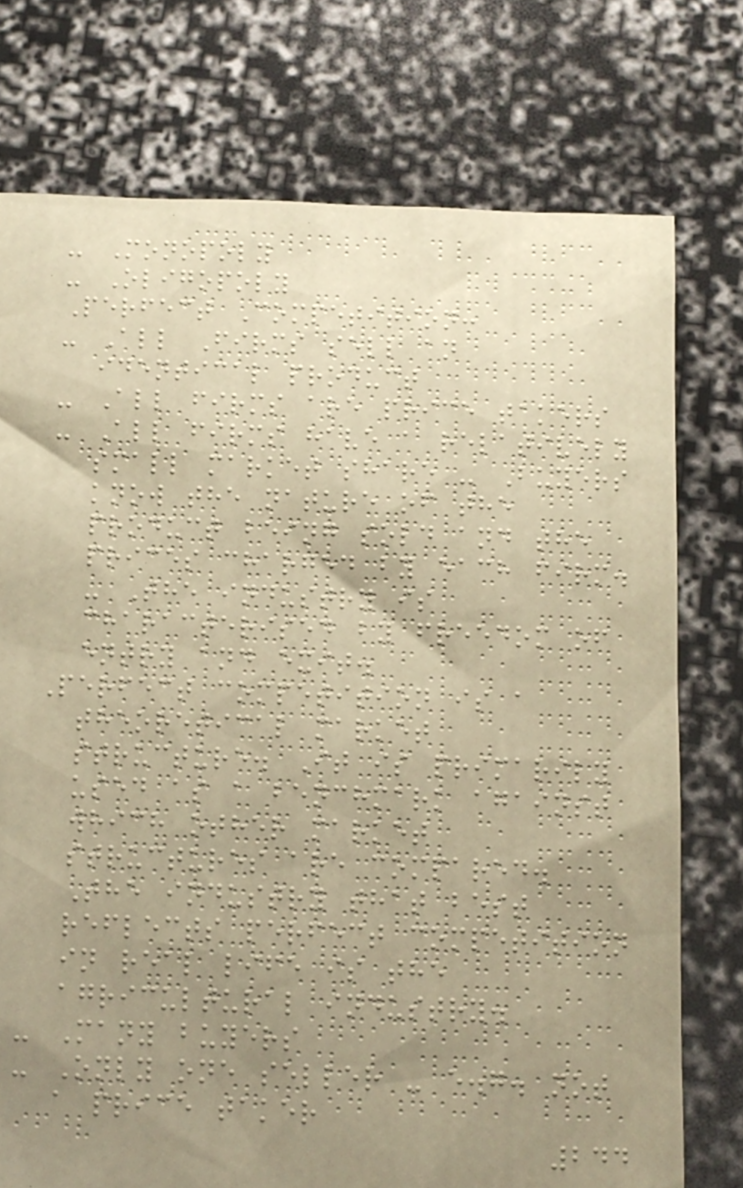- Monopoly
- Oligopoly
Perfect Competition:
- All Firms sell an
identical product
- All firms are price takers
- All firms have a relatively
small market share - Buyers
know the nature of the
product being sold and the
prices charged by each firm.
- The industry is
characterised by freedom of
entry and exit.
Perfect competition is a
theoretical market
structure. It is primarily
used as a benchmark against
which other market
structures are compared.
The industry that best
reflects perfect competition
in real life is the
agricultural industry.
- Many buyers
- Only one seller - e.g. not
a price taker
244
